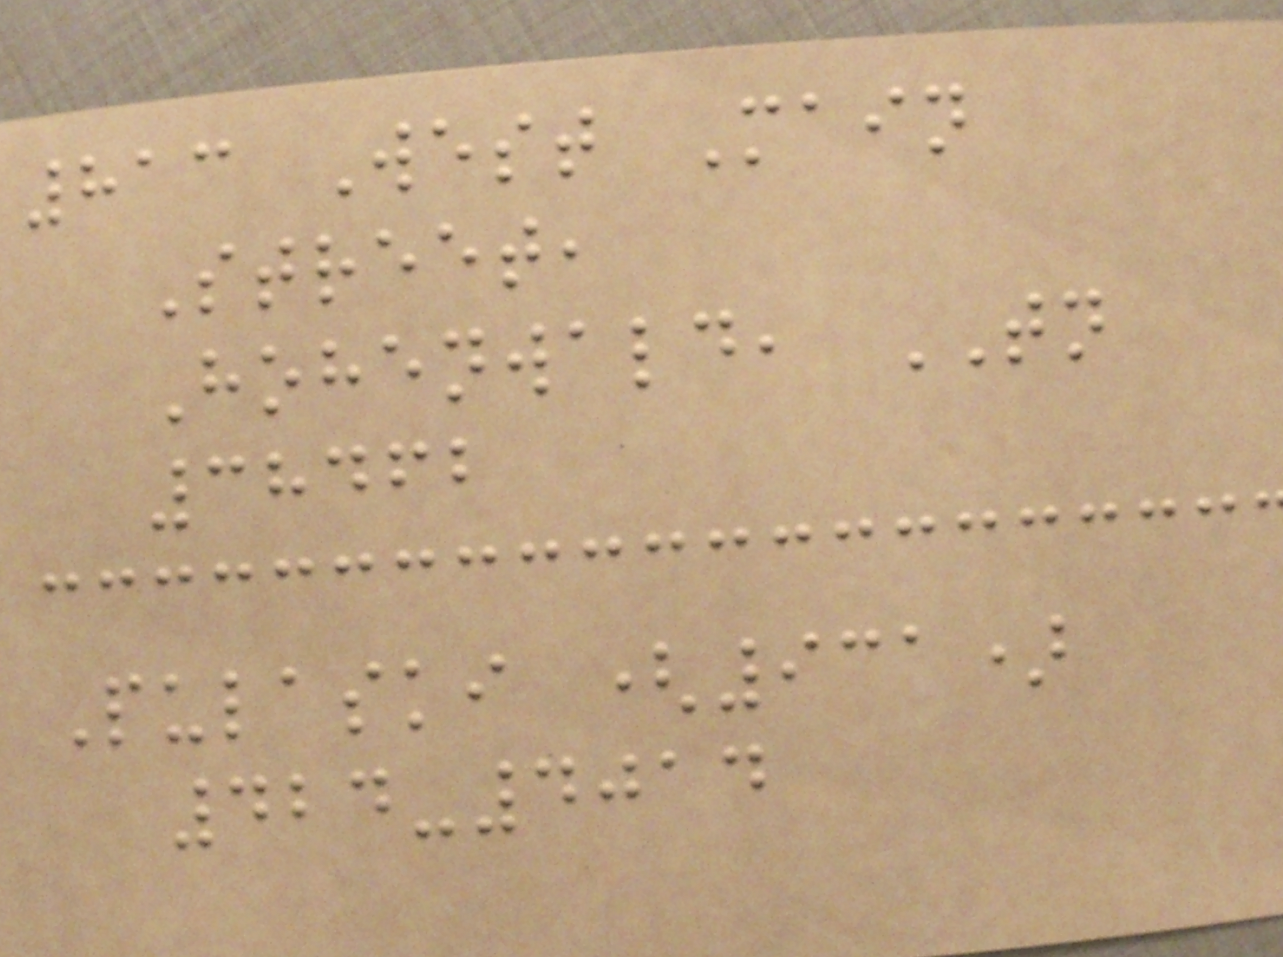813 West Main
Street,
Hohenwald, TN
38462
Pulaski (931)
424-4014
